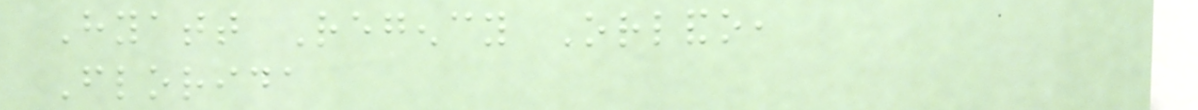Hyatt Regency Orlando,
Florida
